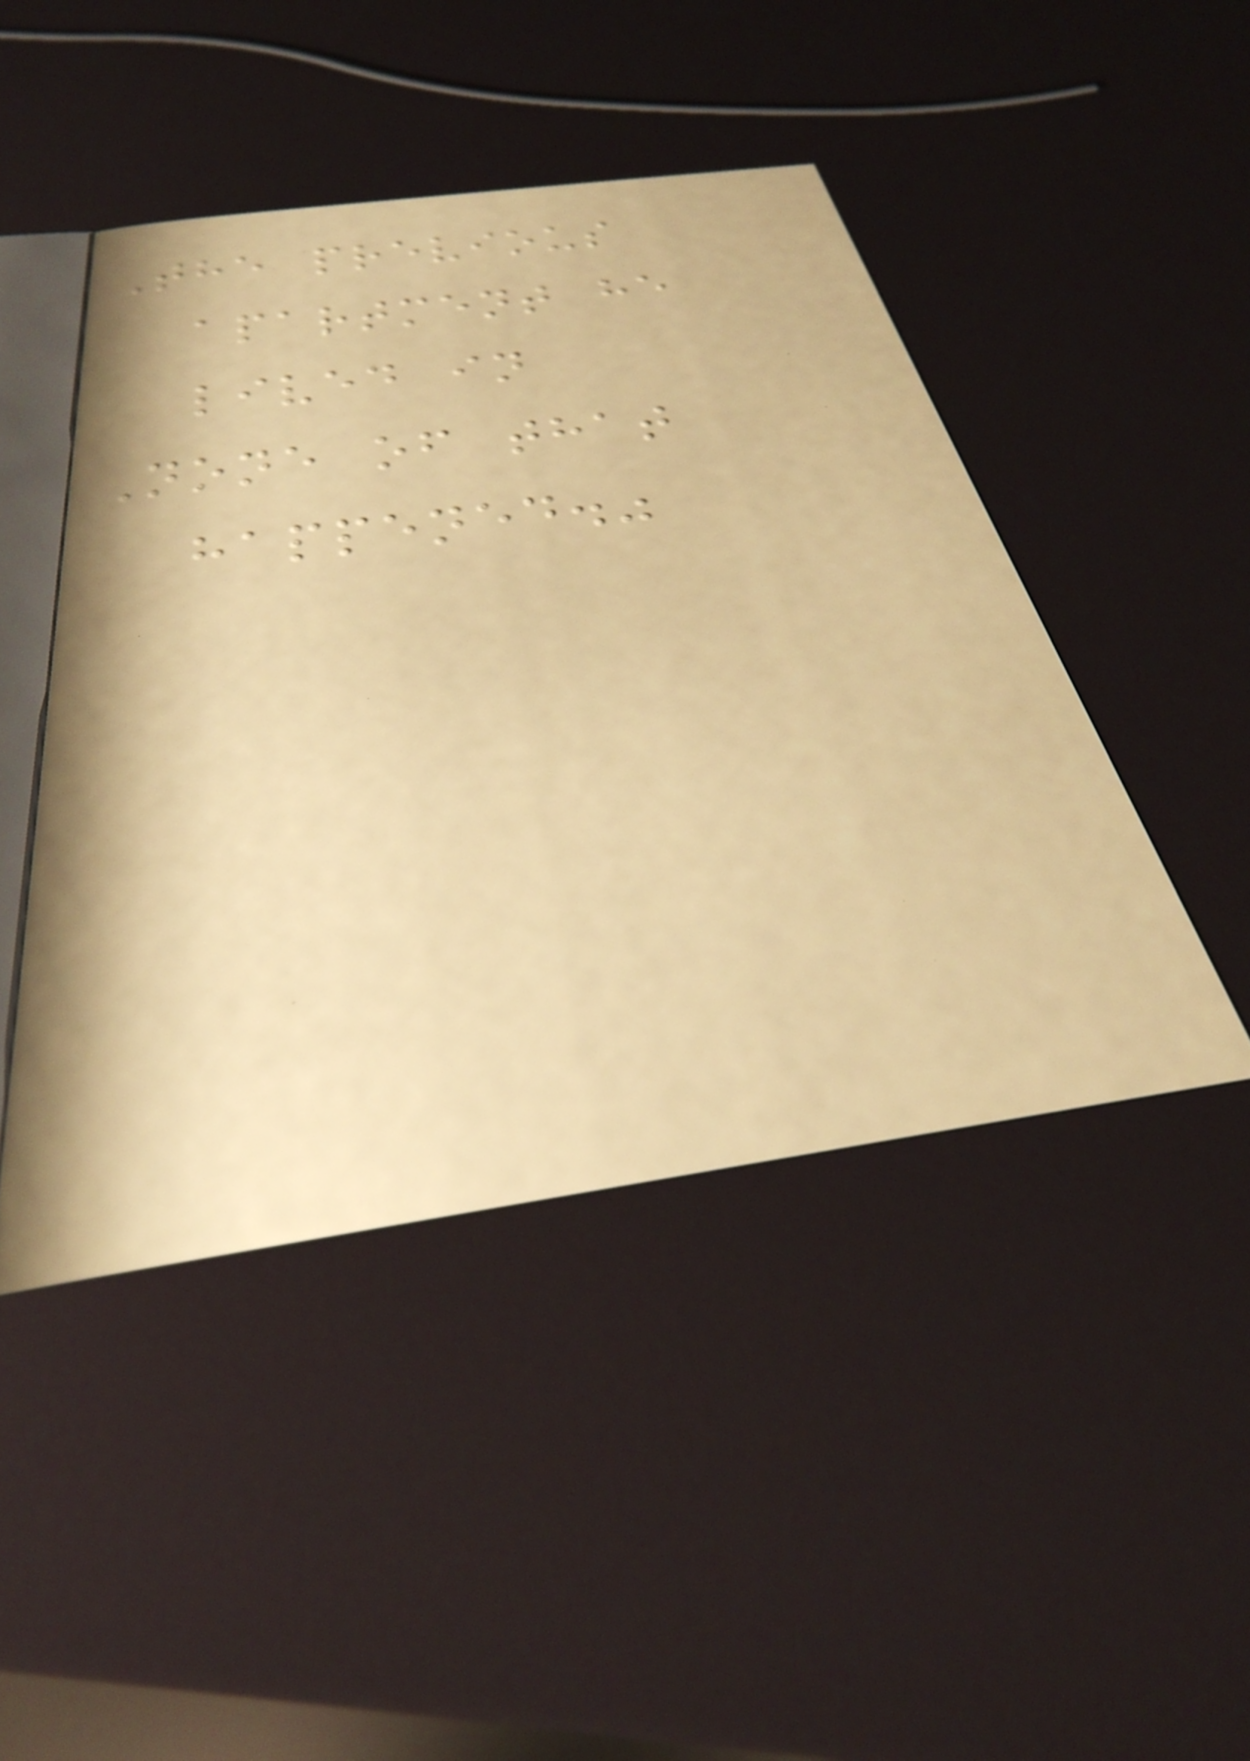The previous
apartment he
lived in
None of that
happened."
